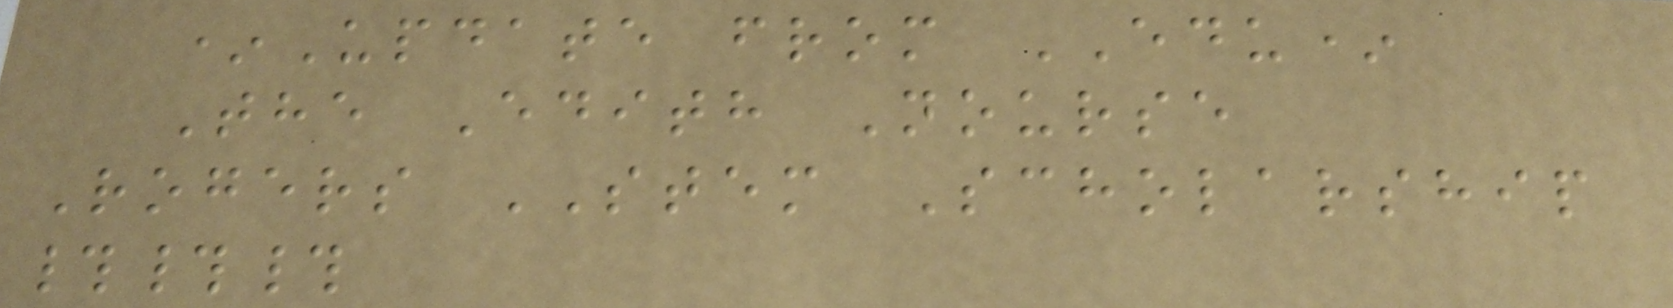*Update from EDU*
The Edith Nourse
Rogers STEM Scholarship
###
